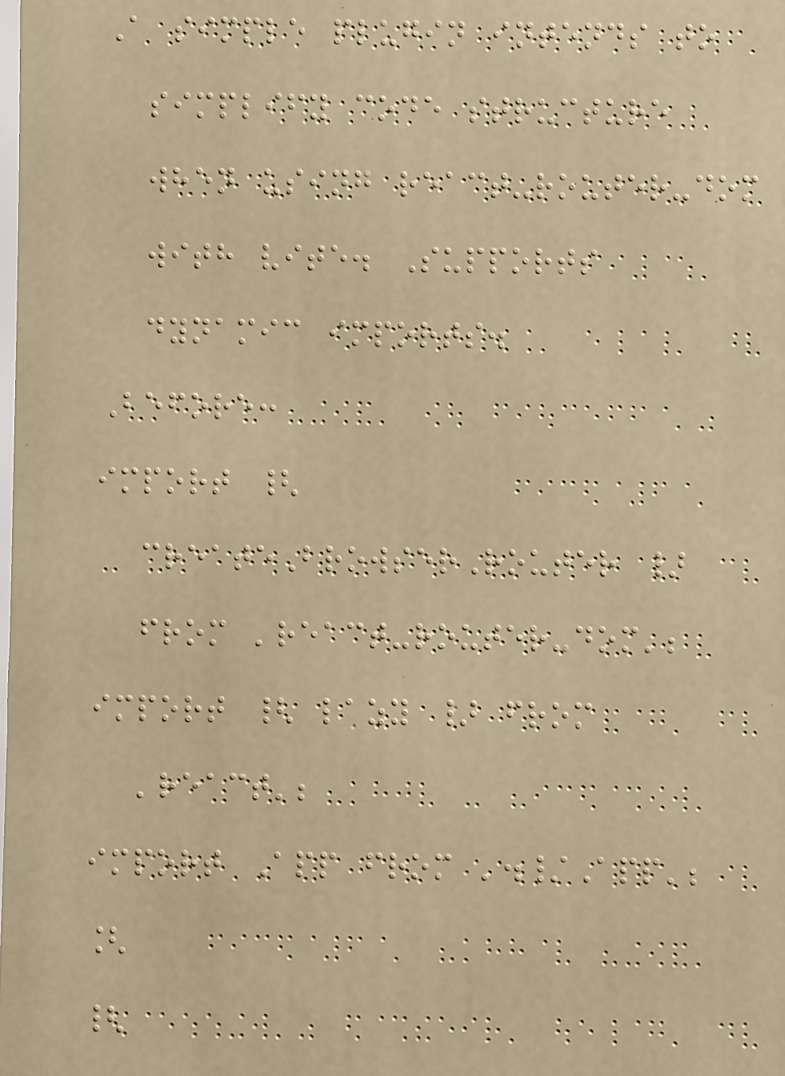A simple plugin intends to
simplify code structure
when using react-router-dom
with vite. Supports
dynamic imports.
Before:
import {
createBrowserRouter }
from 'react-router-dom';
import { lazy } from
'react';
import App from './App';
[
{
